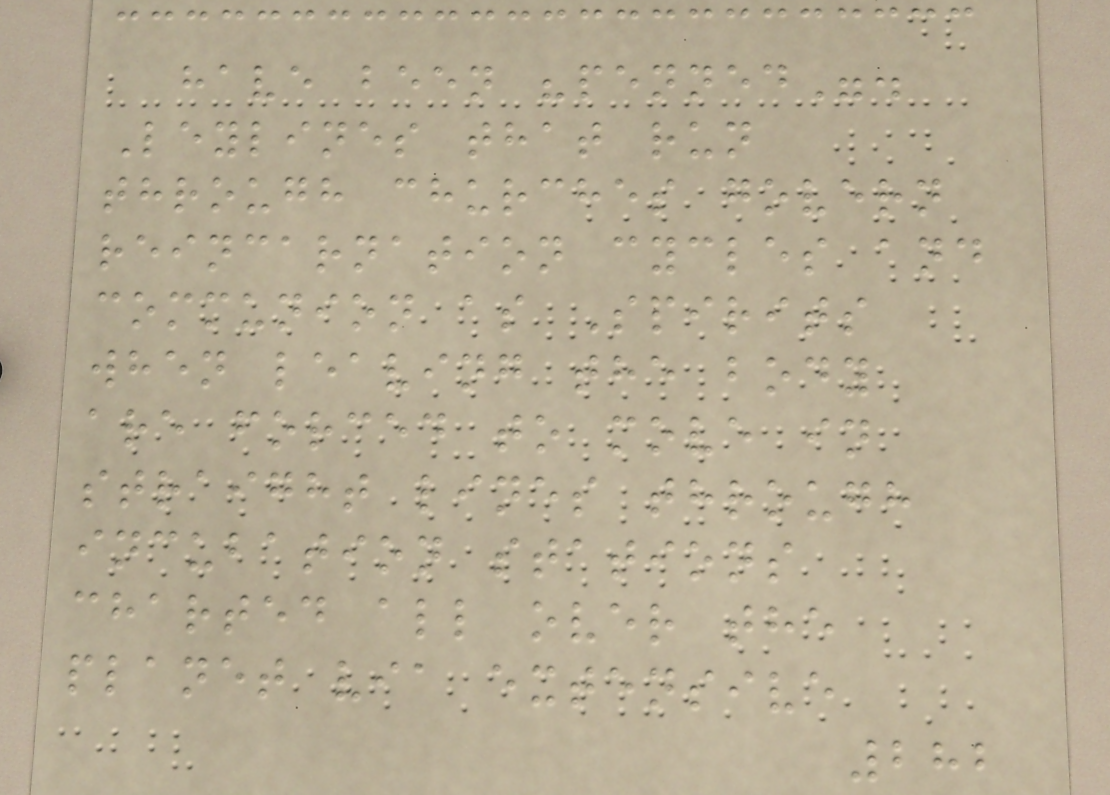have been "penned".
Leylines that run
through churches govern
reincarnation cycles and
communion as Spirits
when leaving the body
are forced to move in
straight lines through
incubation stations
charted all over the
planet via extensive
282
